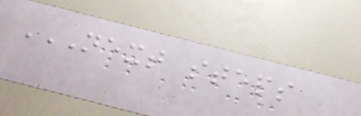NEXT STEPS
